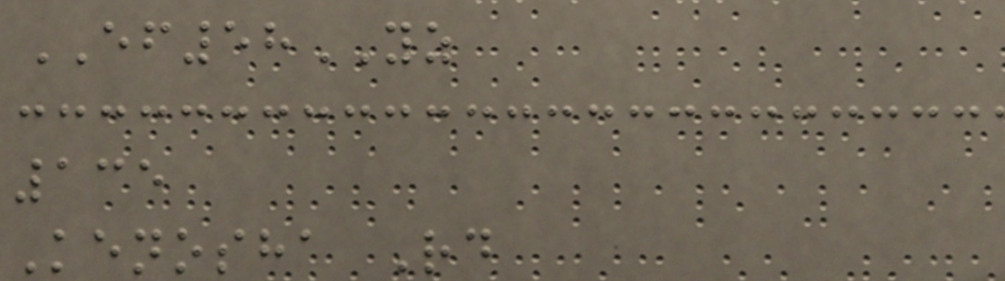EF58YZ
135
Kenosha Rd
